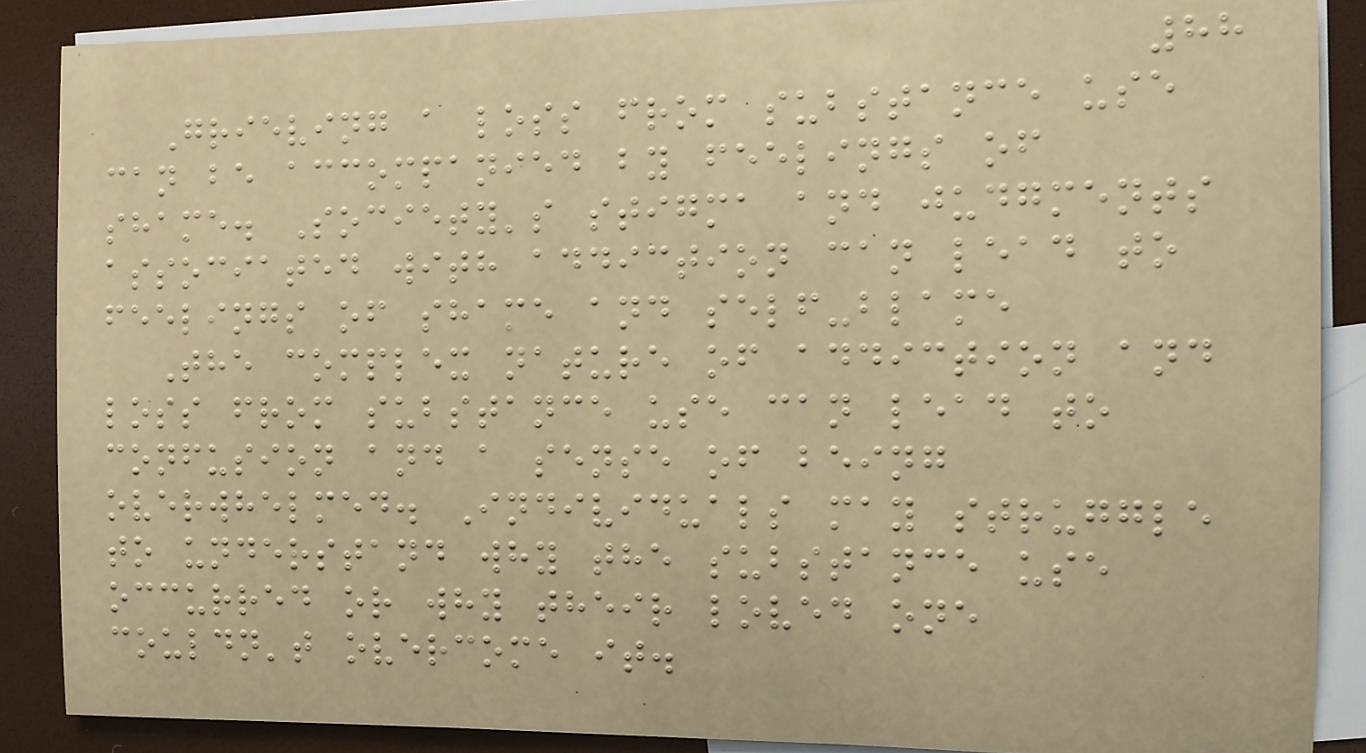88
Grieving a loss from substance use
can be accompanied by feelings of
shame. Society's stigma and judgments
associated with addiction can lead to
feelings of shame and self-blame
The complex nature of addiction and
loss from substance use can lead to
confusion and a sense of being
overwhelmed. Individuals may struggle
to understand why the substance use
occurred or why their loved one
couldn't overcome it.
